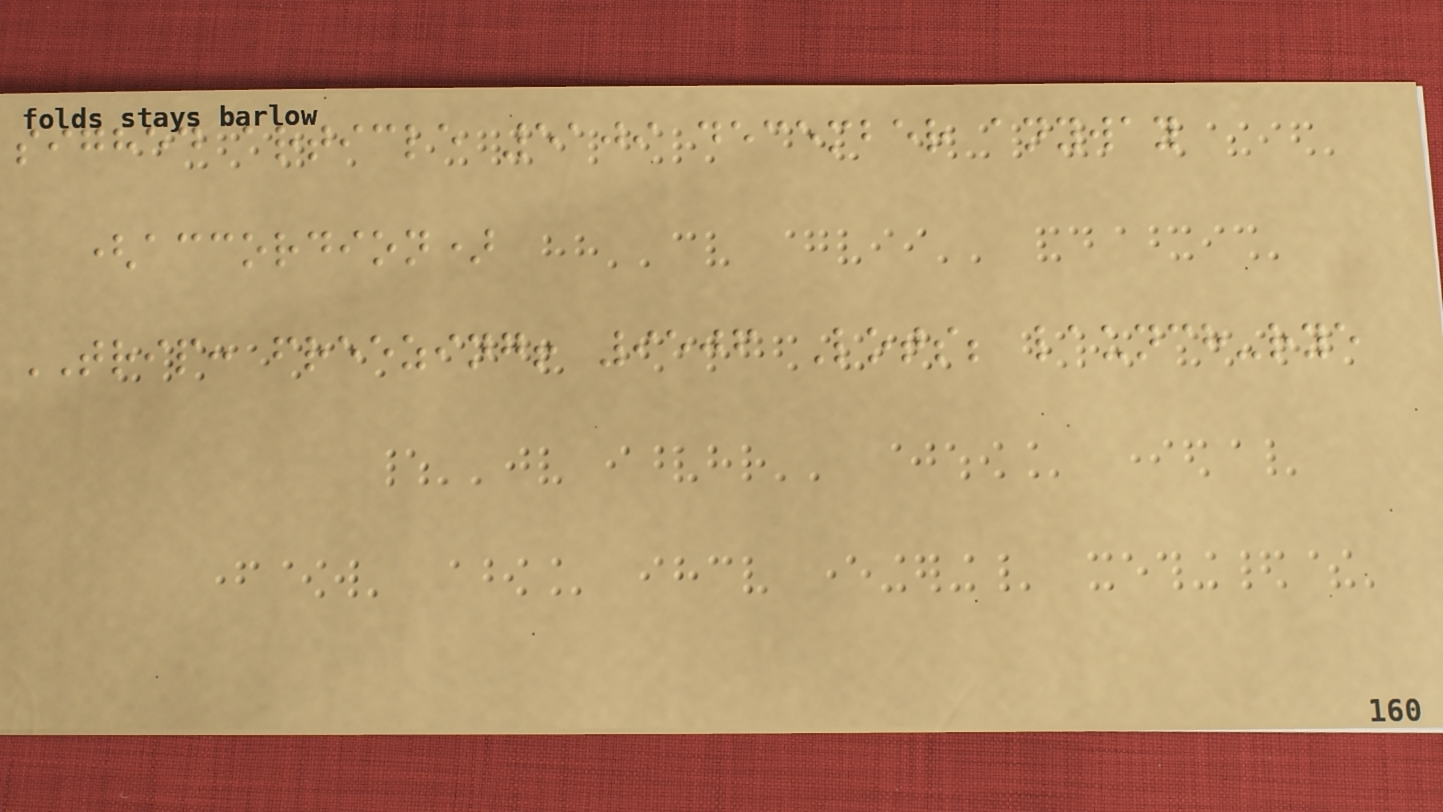sighed article 5109 december anyway
(accordion)
TRIP: freezing! 9506 Lots; launch-rye
